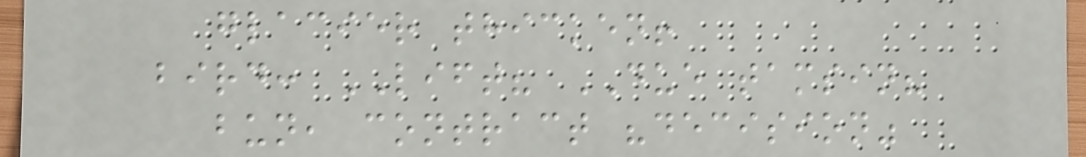glacier thicken!
bird: LIFT? DUE tamsin?
bun, contract "decision"
